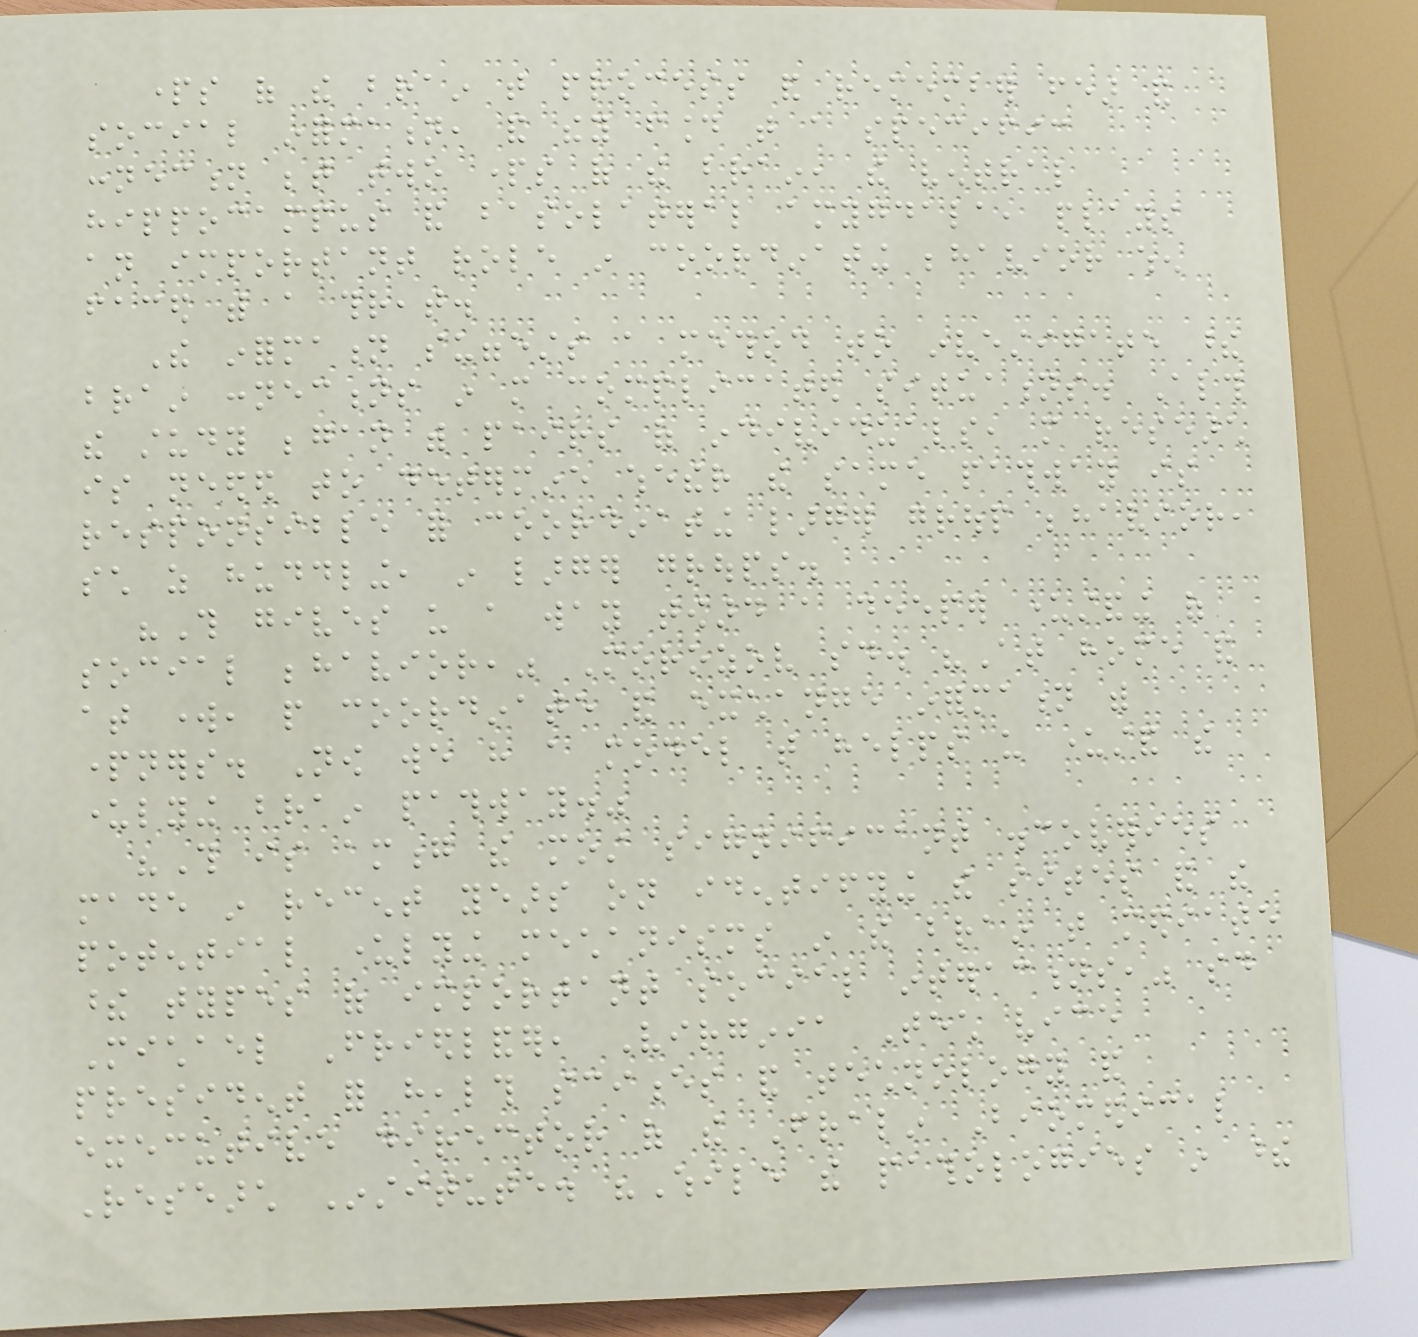parts of the brain that process and remember fear and
social information, and they found that a specific
connection between two parts of the brain, the ventral
hippocampus and basolateral amygdala, plays
an important role in coordinating behavior when
faced with a threat.
The information suggests a method to investigate these
brain connections in more complicated situations. Although
the study began with pairs of individuals, more research
is needed to determine whether the same pathway is
responsible for coordinating larger group behavior,
such as huddling, in larger groups.
"This gives us a way toward a deeper understanding of
social behavior," Morozov said. "At home and
at work, people coordinate and exchange information with
partners. Now we have a model that helps us understand the
underlying brain pathway."
"This is among the most significant discoveries
made in recent years on identifying the sites and the
potential underlying mechanisms in the brain that mediate
these types of important social interactions," said
Michael Friedlander, Virginia Tech vice
president for health sciences and technology and
executive director of the Fralin Biomedical
Research Institute. "While the pathologies in these
